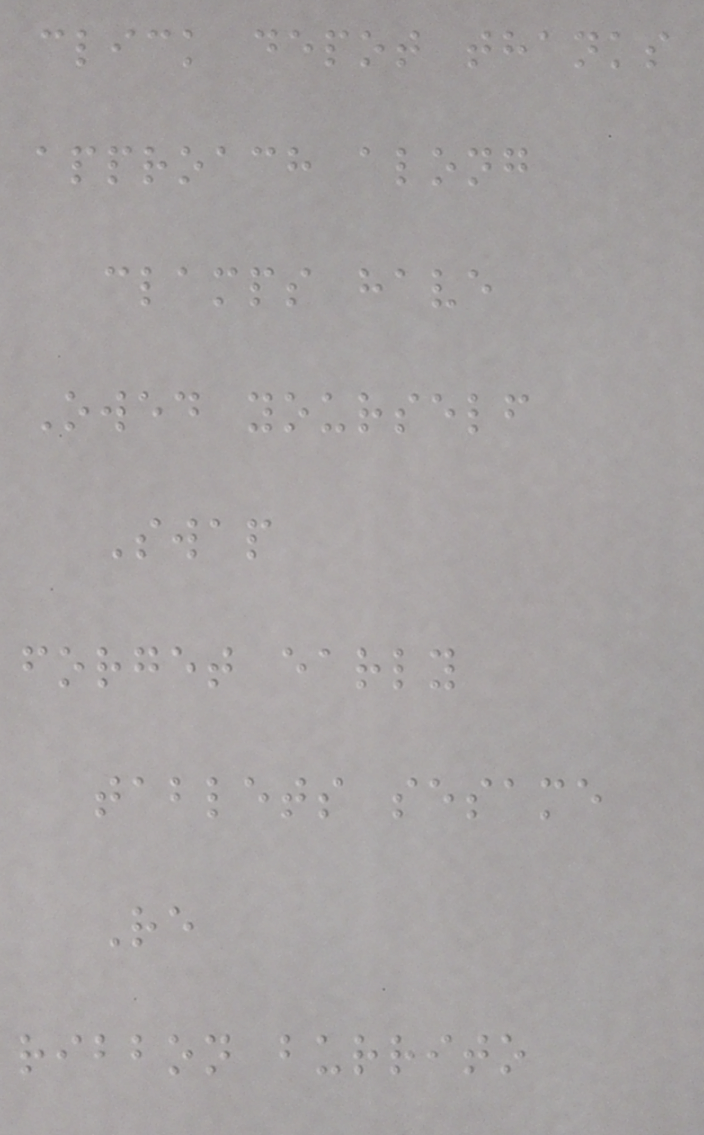click depot thanks
approach along
clamps have
Owed yourself
Swap
forget early
tablets sesame
Re
ribbon burrito
